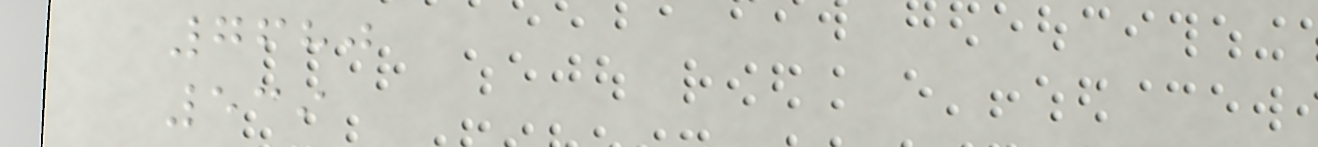7680
539
